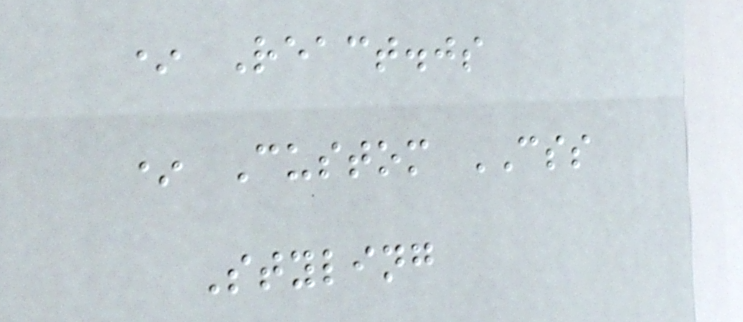* React.js
* Custom CSS
Styling
